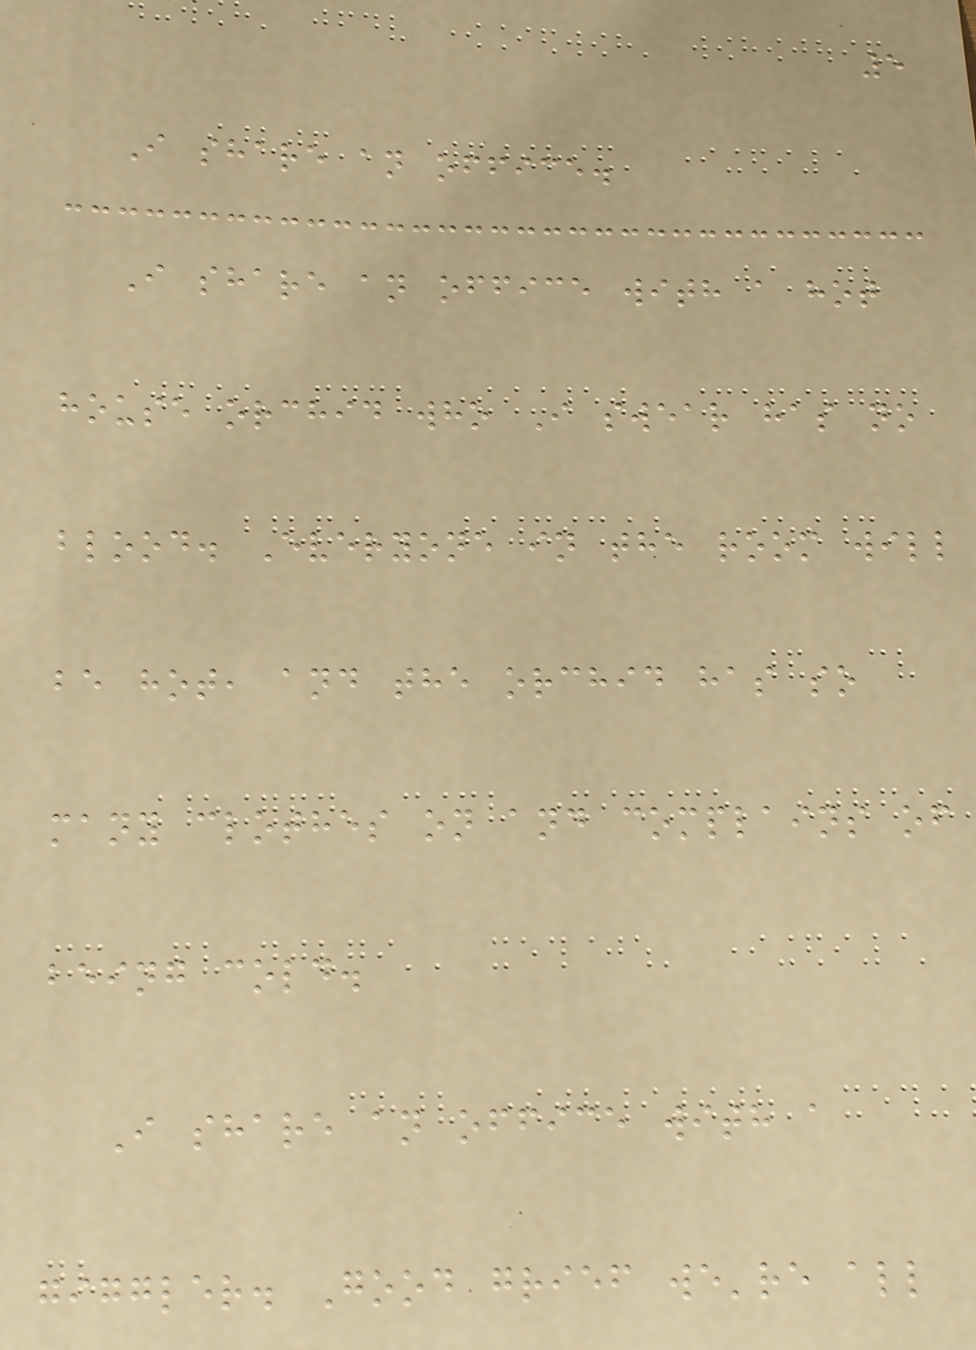5
I share an office.
I share an office with a hot
house orchid who I swear has no
blood. Everyone in the room will
be hot, and the orchid has so
many clothes on and complains of
being cold.
I share an office with a
giggler. Good grief we're all
